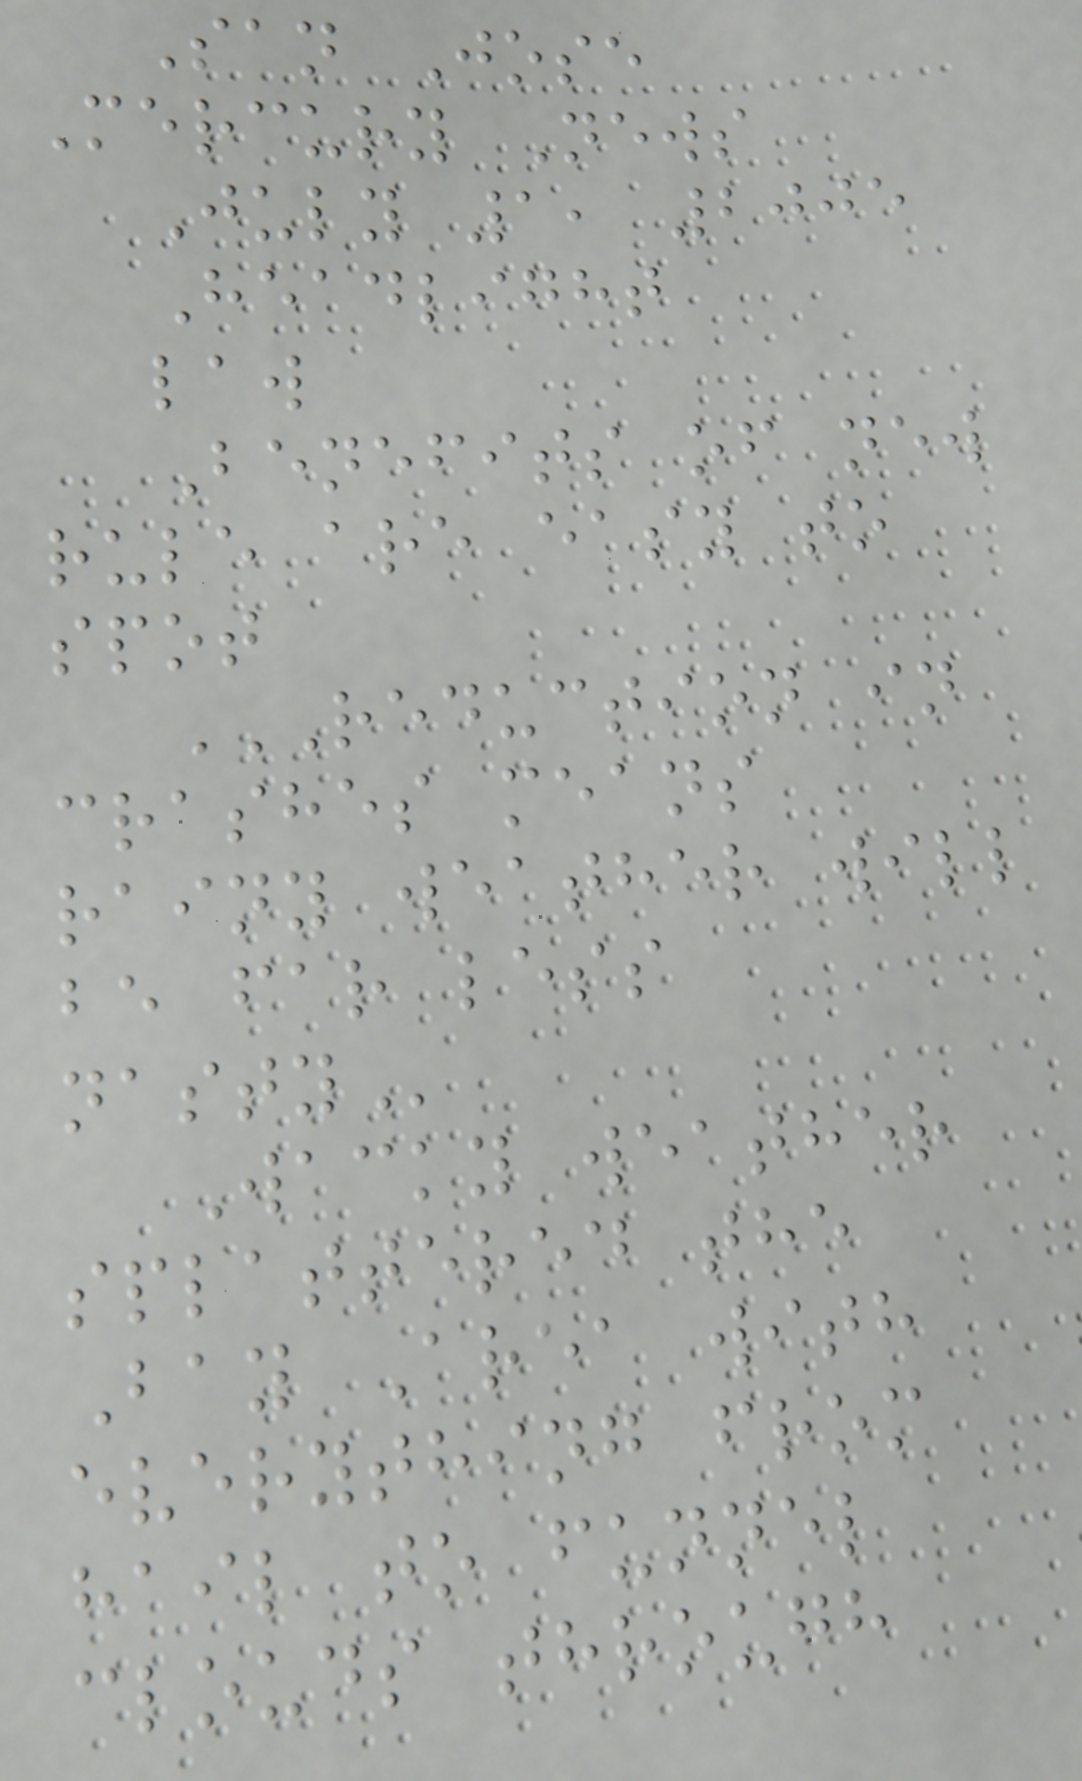San Jose
Mercury News
July 1, 2005
Headlight
law
Benefits of new
rule are easy to
spot
REDUCTION IN
CRASHES MEANS
RAINY WEATHER WILL
BE FAR LESS
NASTY
Wacky weather
splattered the
Bay Area with
everything from
hail to funnel
clouds through
